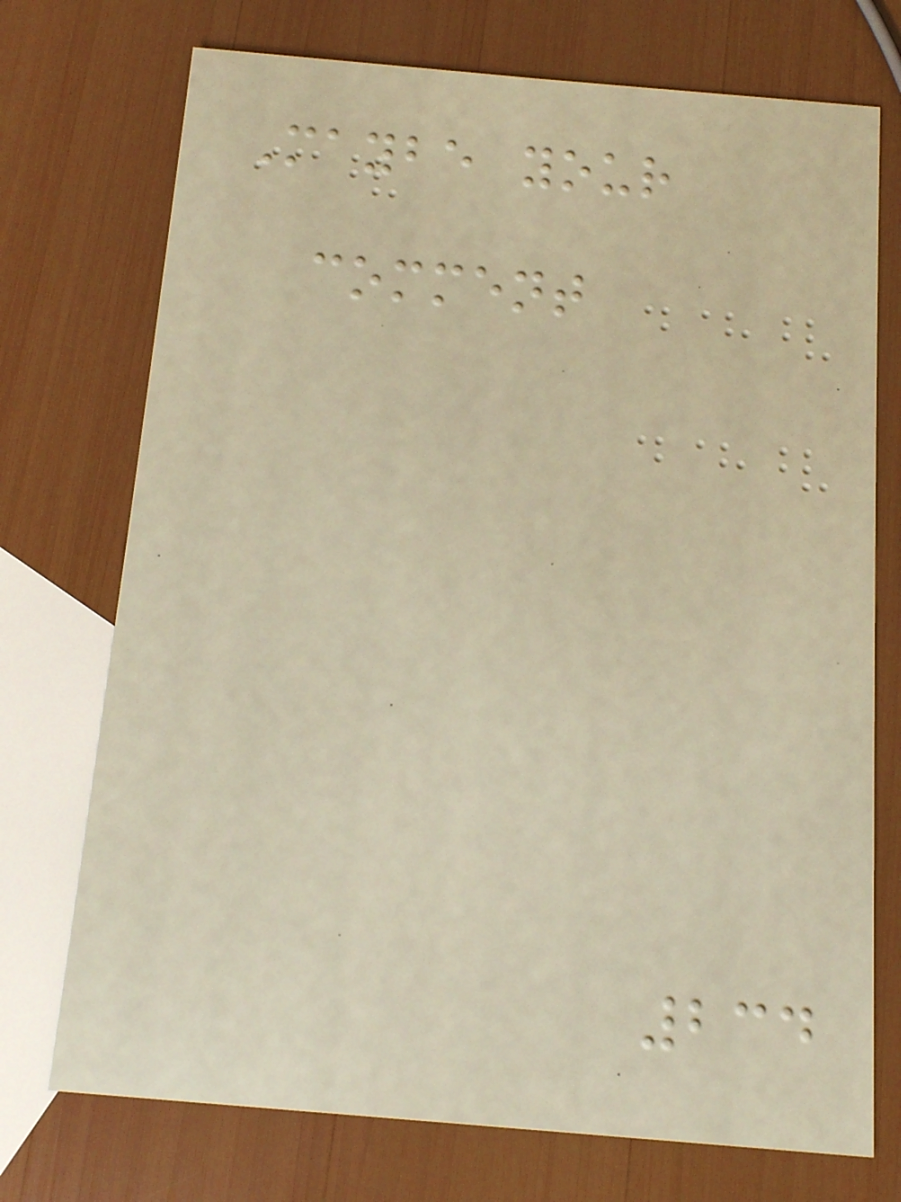Maybe your
comment
234
